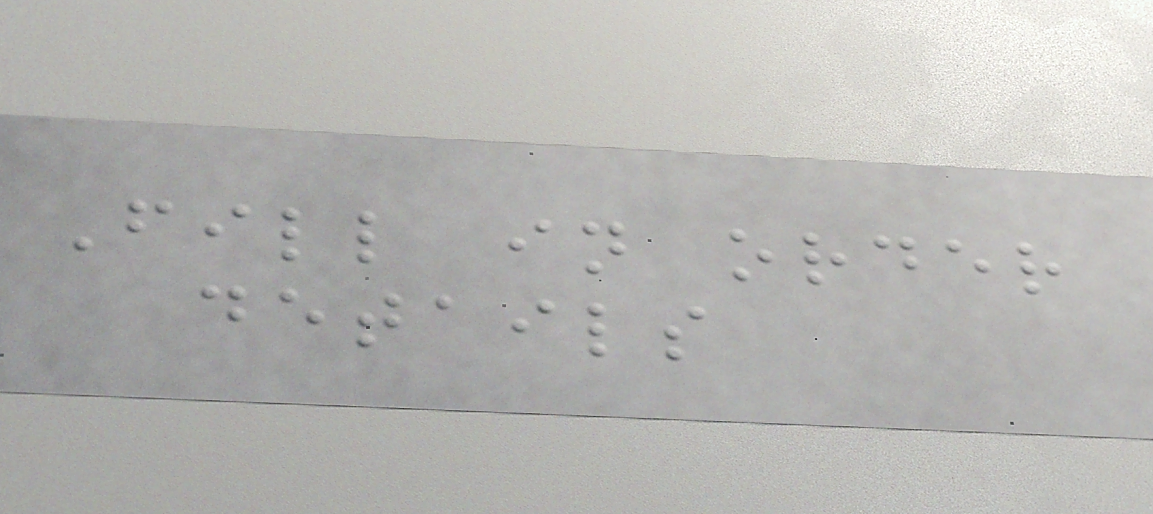Fill in order
details
